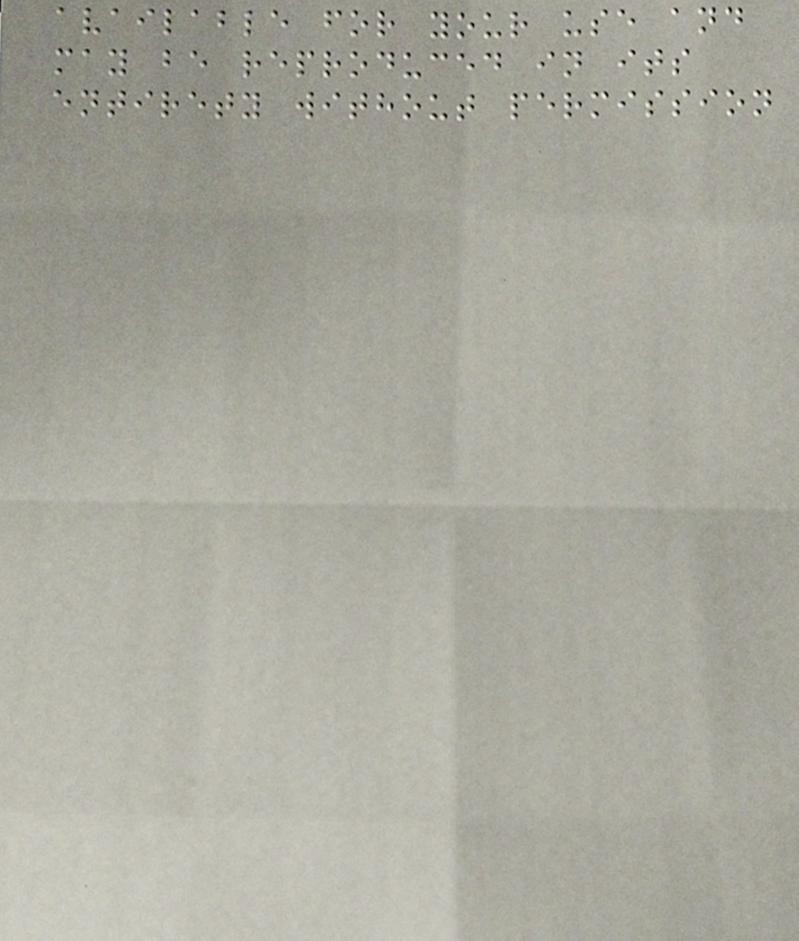available for your use and
may be reproduced in its
entirety without permission
